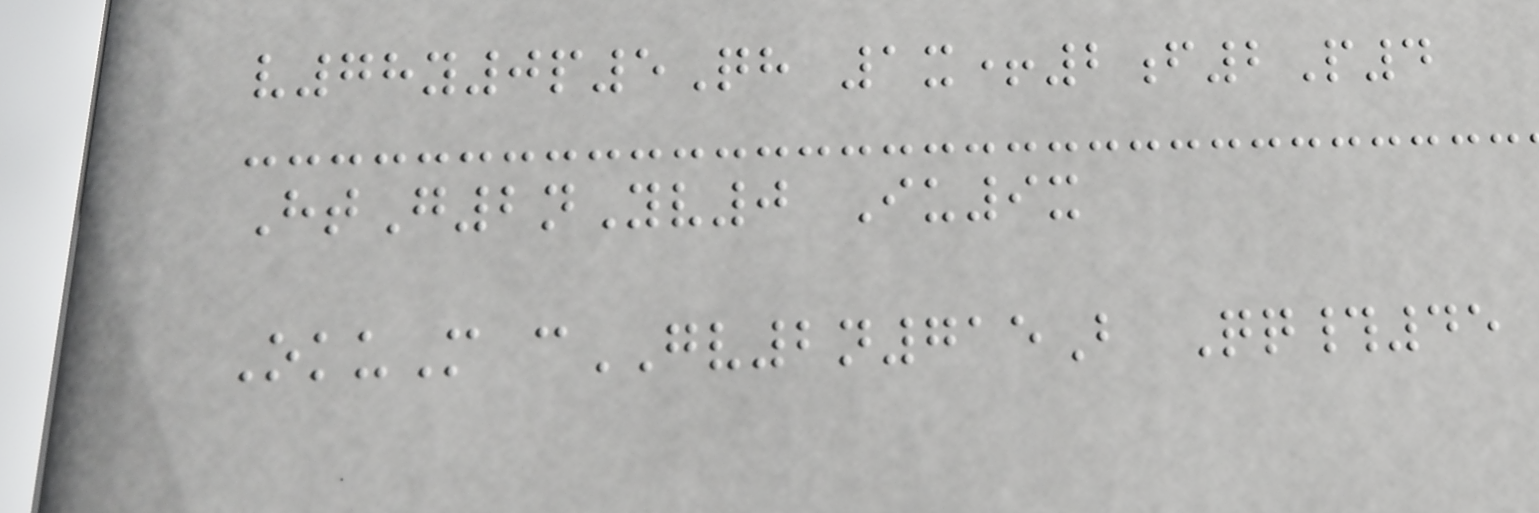v78y0p5Qh 1x+2f2P4
HtG2nYv0 Iu9x
OkuM cGV2n715B Qq#45
